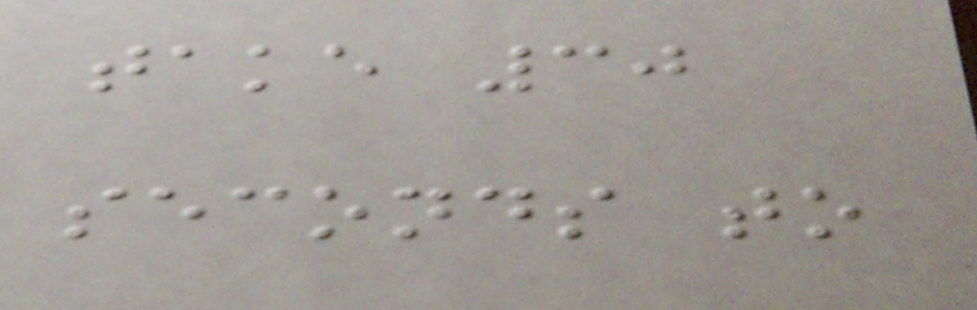take 30
seconds to
